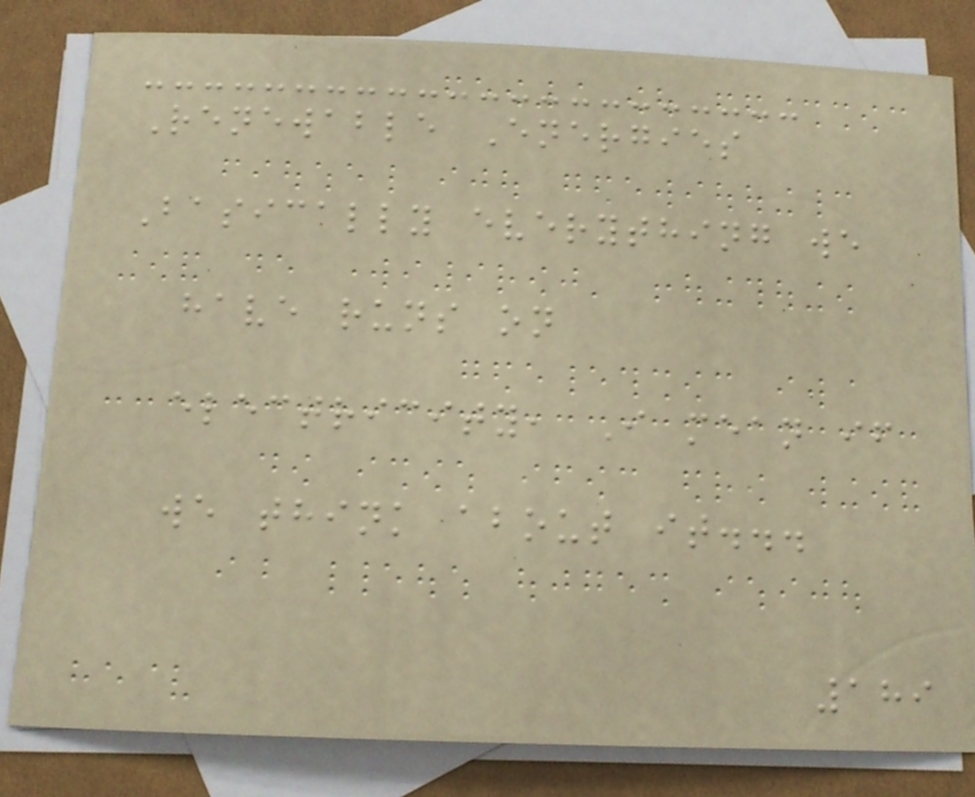Renewable Energies
Basically everything we
have runs on
electricity, I mean if
we think about it...
189
